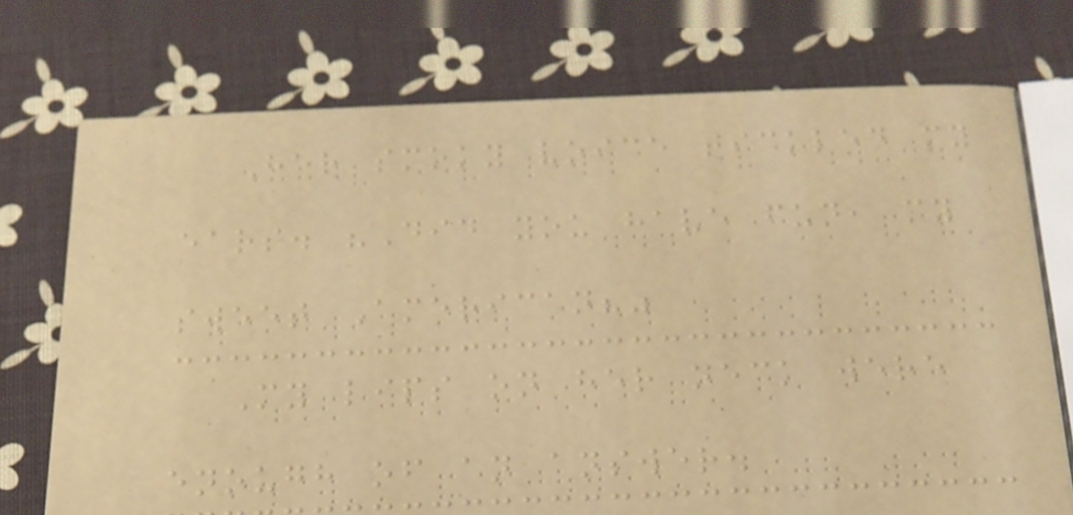Her smoky voice tickled my
ears. "Did you have fun, my
sweet American?"
My lips on her neck were
enough of an answer.
